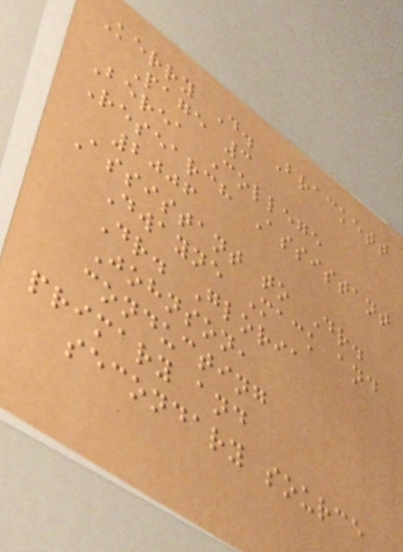Kerry D. Brackett
Page 3
Berea College
Research Assistant
2006
Assistant to Dr.
Dwayne Mack and
Dr. Gloria
Johnson,
conducting
primary and
secondary source
